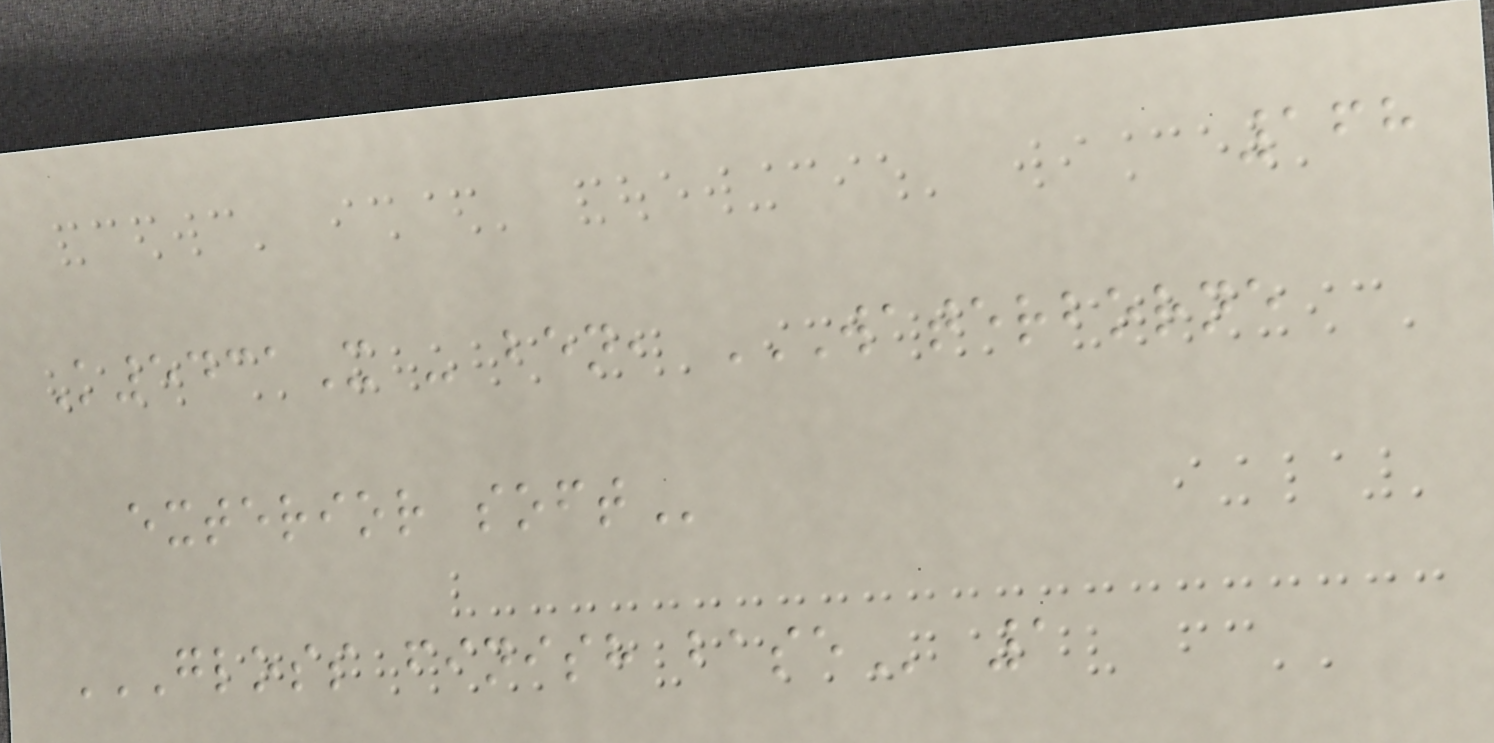168
K5431X - ben, WATERBORNE
EXTERIOR SOFT
GLOSS FINISH BASE 1
